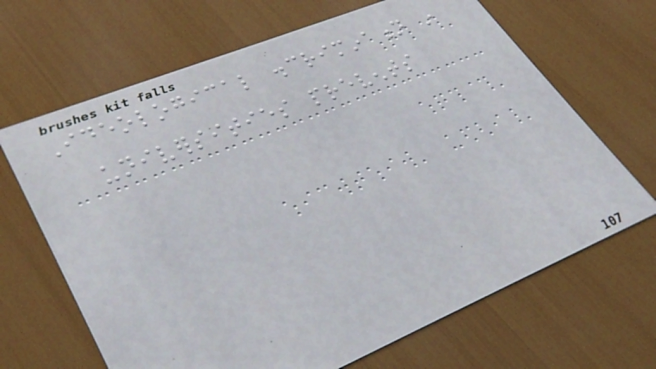Ideological discrimination in
universities prevents
